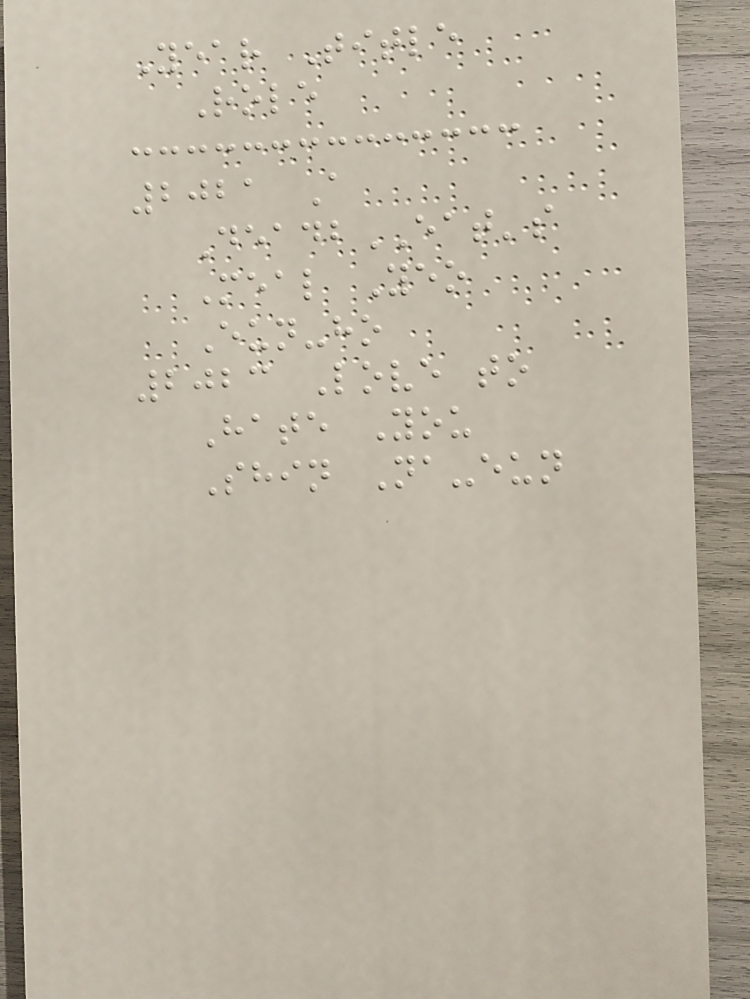Year Title
Role
2021 A
DeadbEAT's
Meal Yeo
Eun-ho
2023 Love to
Hate You
Shin Na-eun
